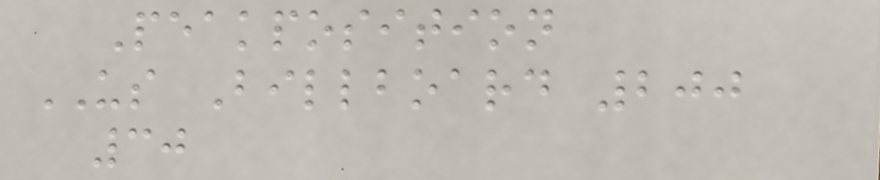Peakposition
US Billboard 200
30
